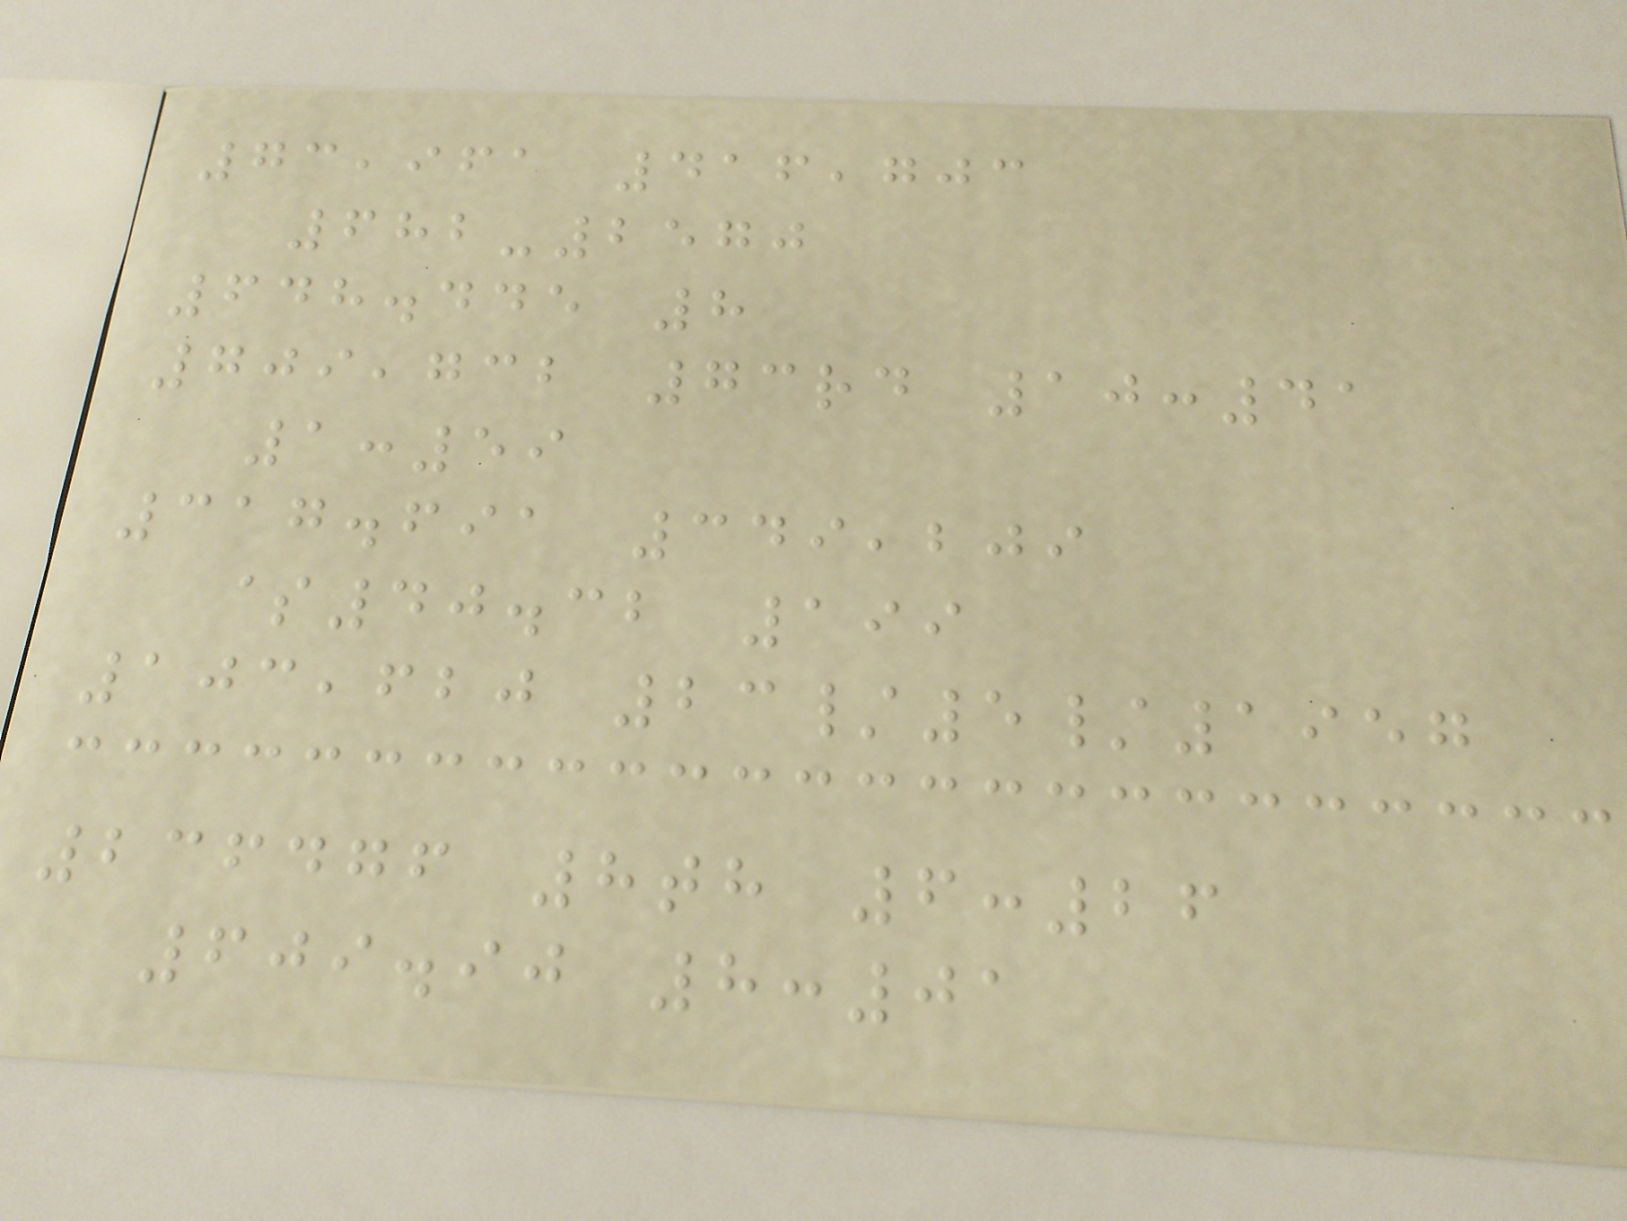73,961 416,703
682-2570
648.445 8
709,732 73rd 10:41
1:59
317.691 349,209
$40.32 199
103,620 23/5/1957
236476 8th 6:26
609.90 8:01
